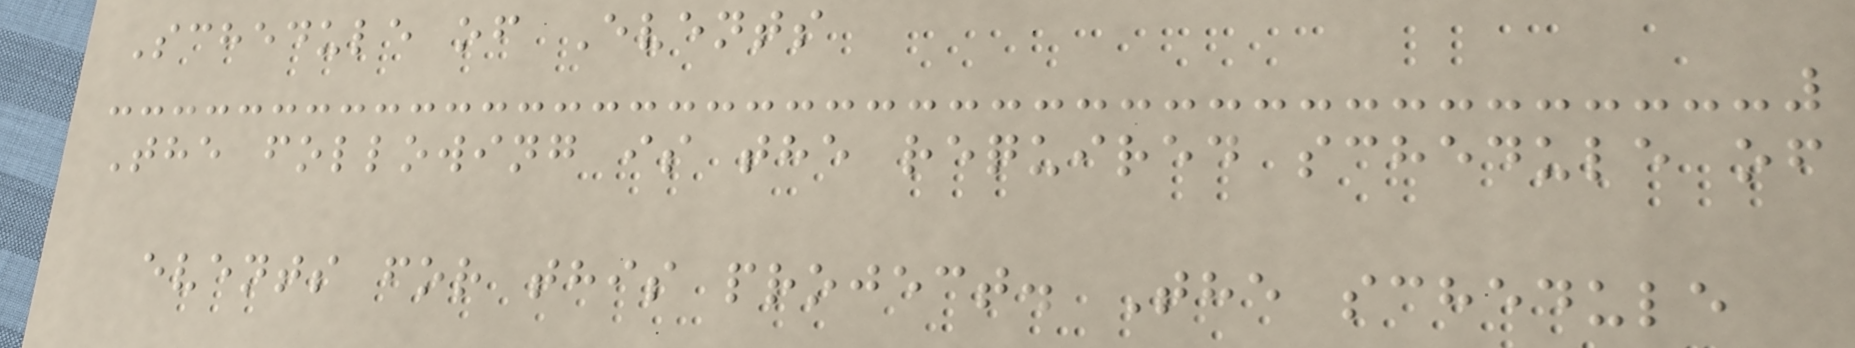Schedule of Events
The following is the required schedule of
events for this project. The schedule
